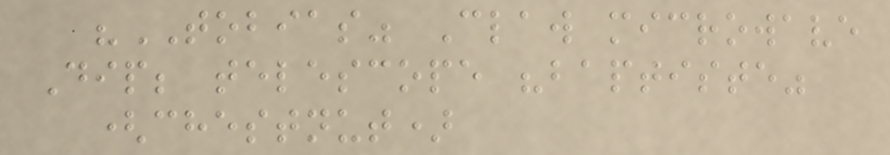"TOBIAS" Claw microwave
Dip; telescope "baptiste"
(chestnut)
